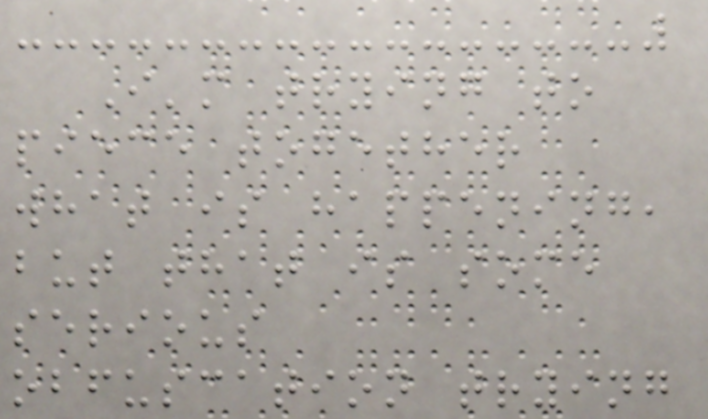I'm trying to
piece together
what is happening,
but that is some
serious
obfuscation trying
